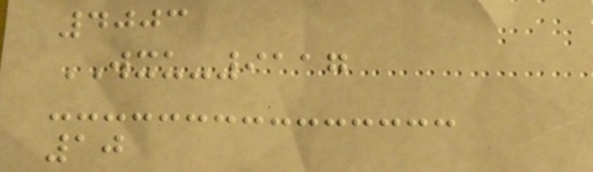4003
WXU-9117
10
